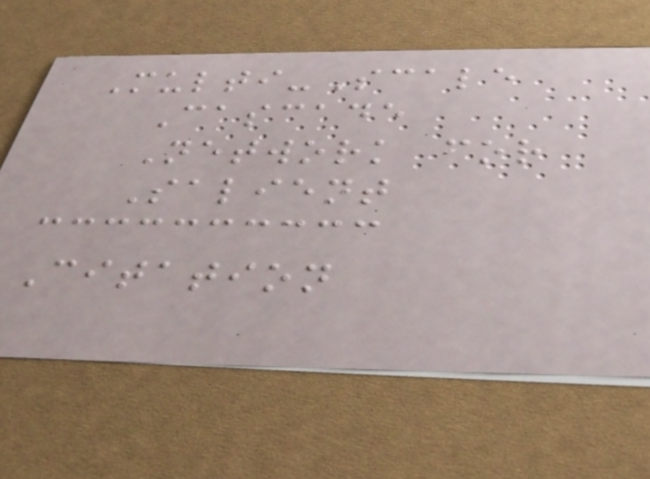Multi-Scale
Cascade
Network for
Salient
Citation
